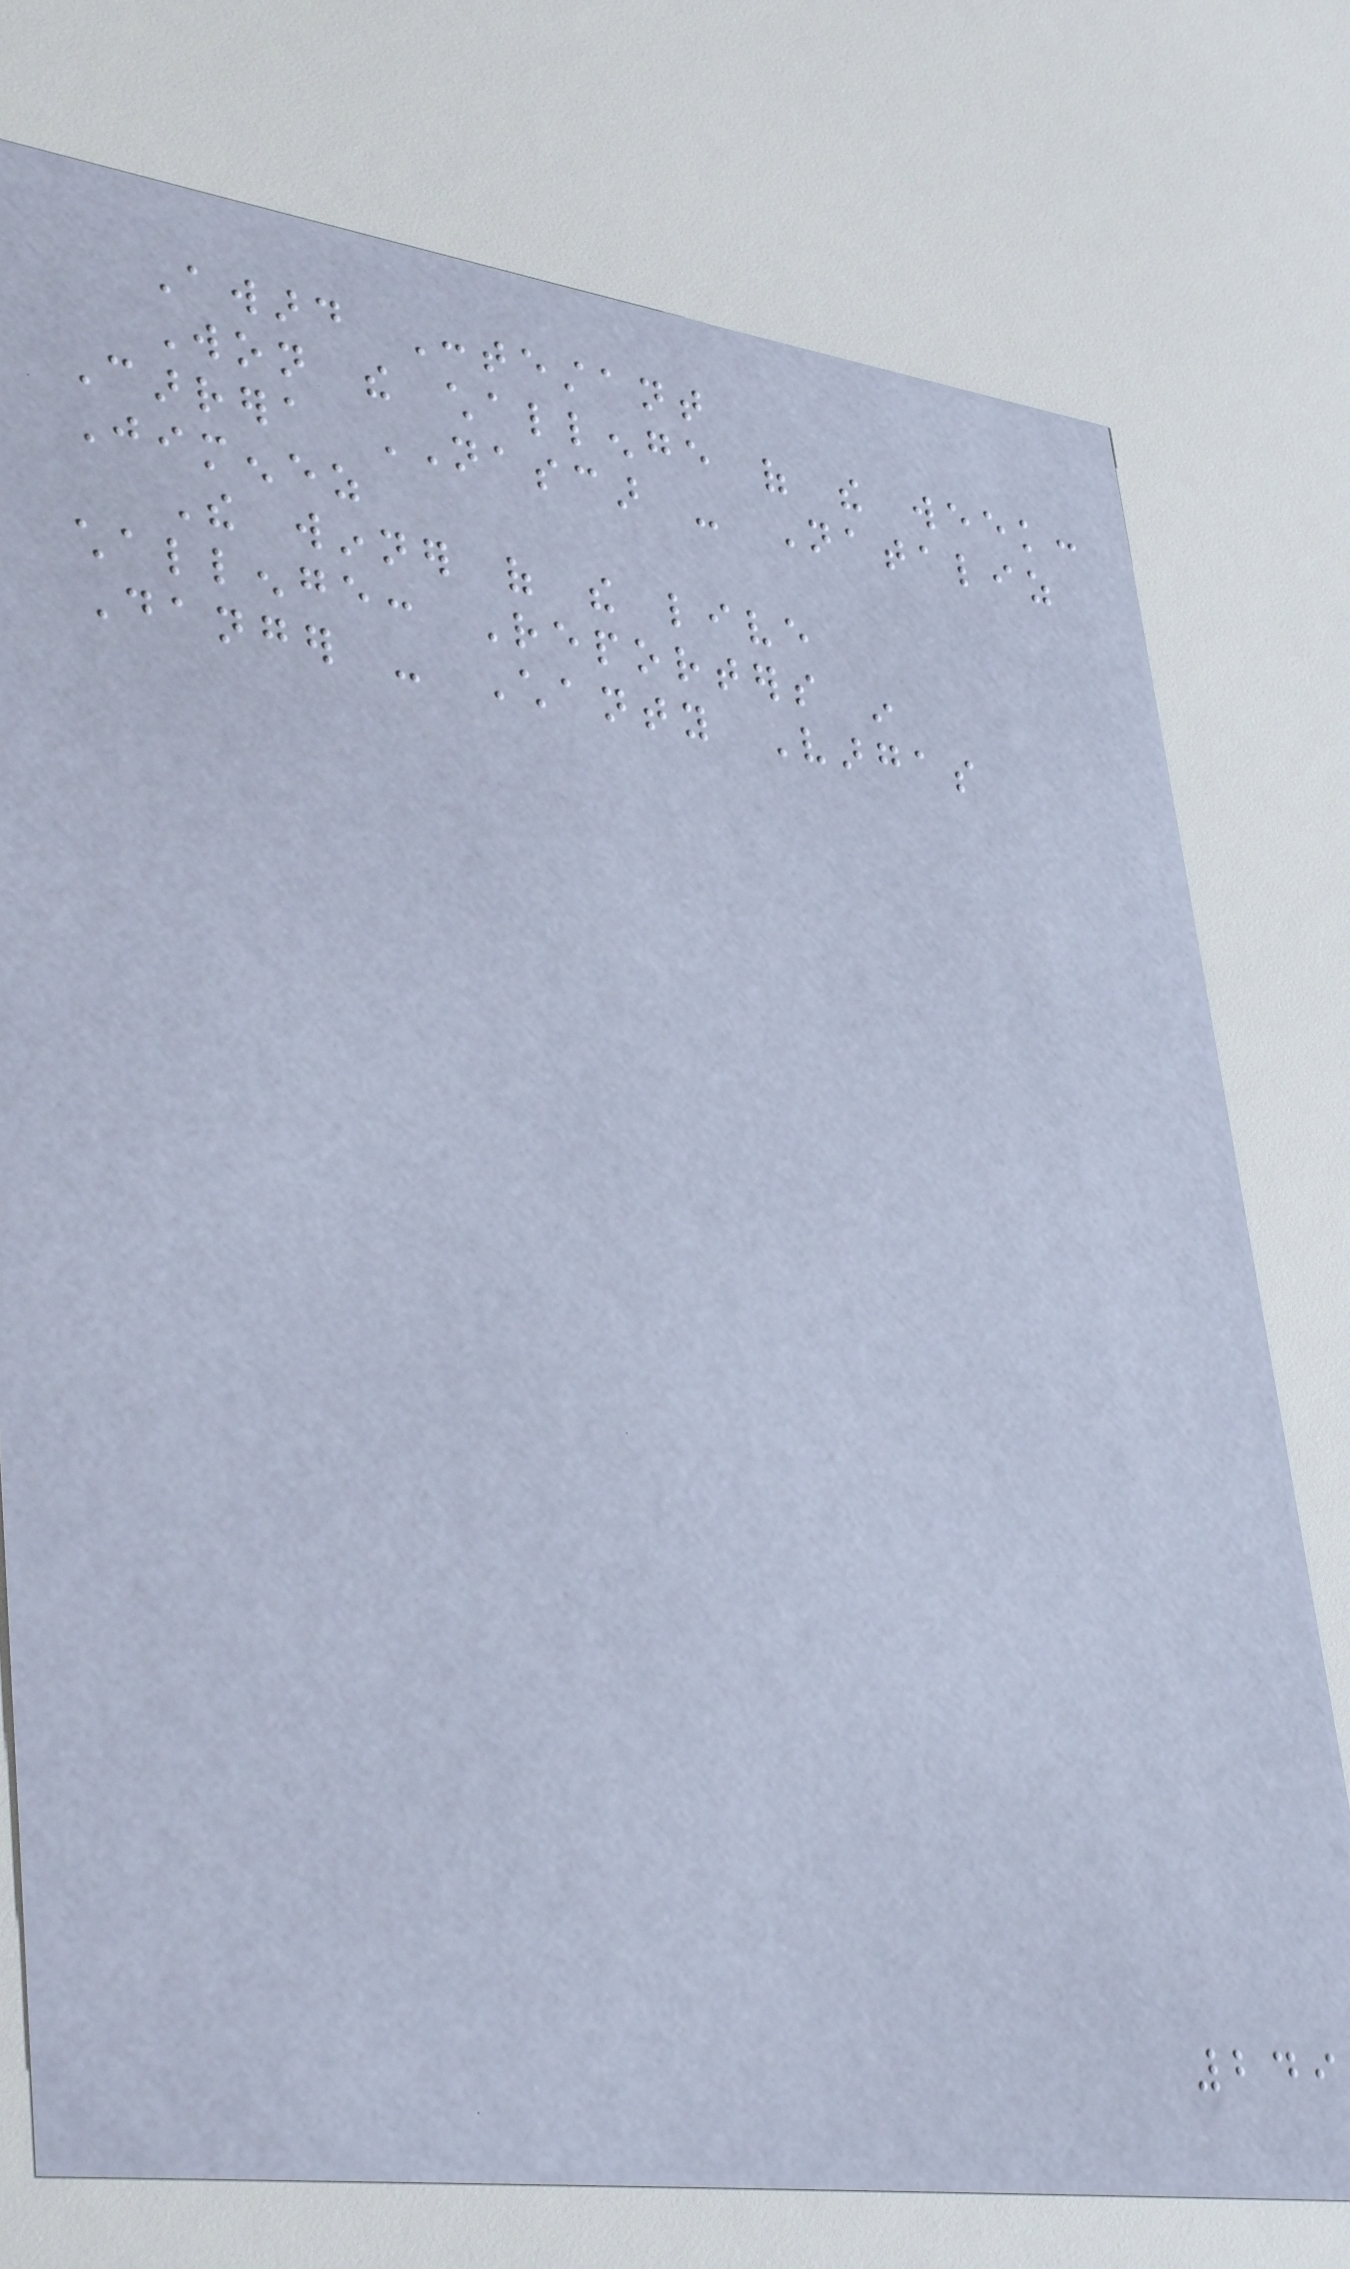Award Contestant
Won the challenge of the week:
Carrera NASCAR - Nataliz
Jimenez
The winner of the live
challenge: Reporters in
Danger - Chanty Vargas
249
